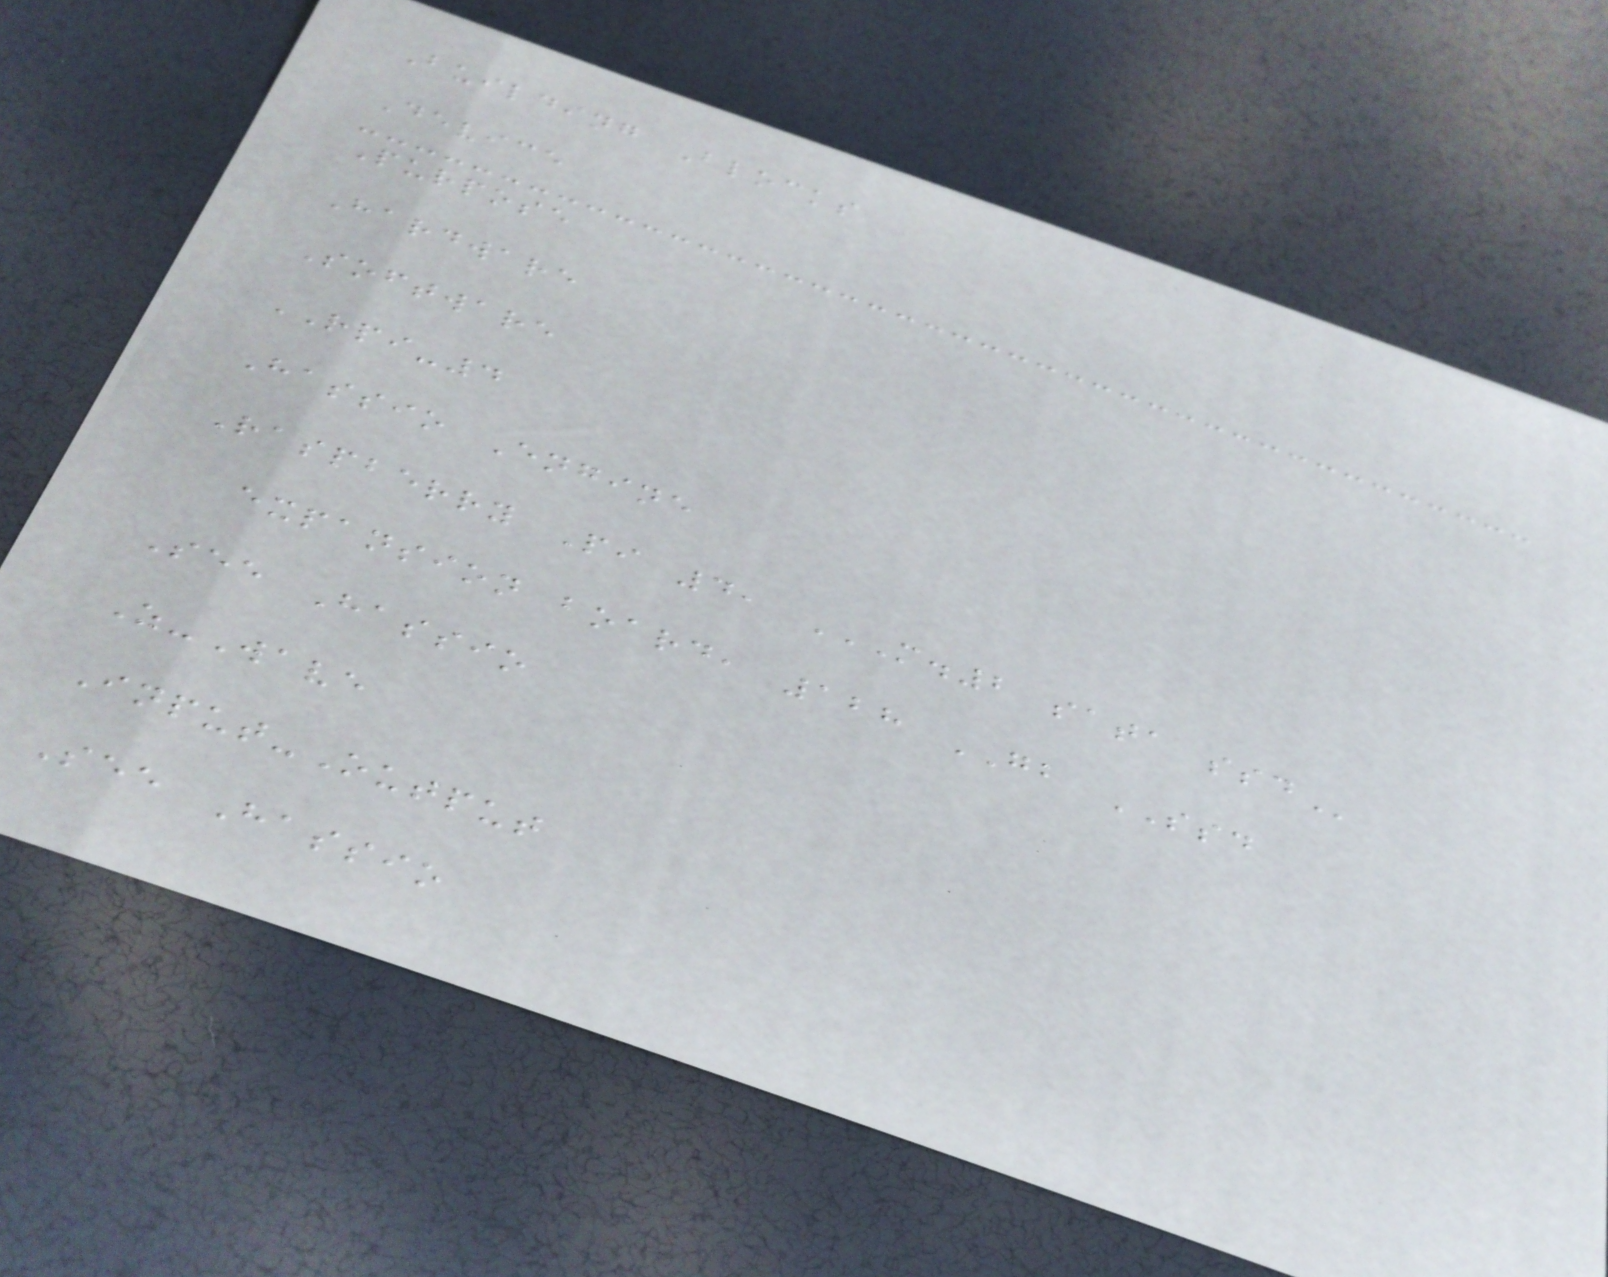Building Blocks
Device
Purpose
Hardware
Software
RPI-4
Hassio Engine
Raspberry Pi 4, M.2 SATA SSD
expansion board, 128 GB SSD
See Hassio
Z-Wave
Input-Output
See Hassio
